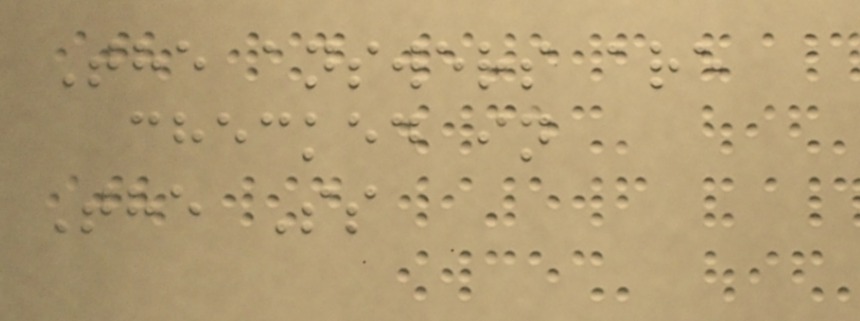The answers are
checked in
The Ss
